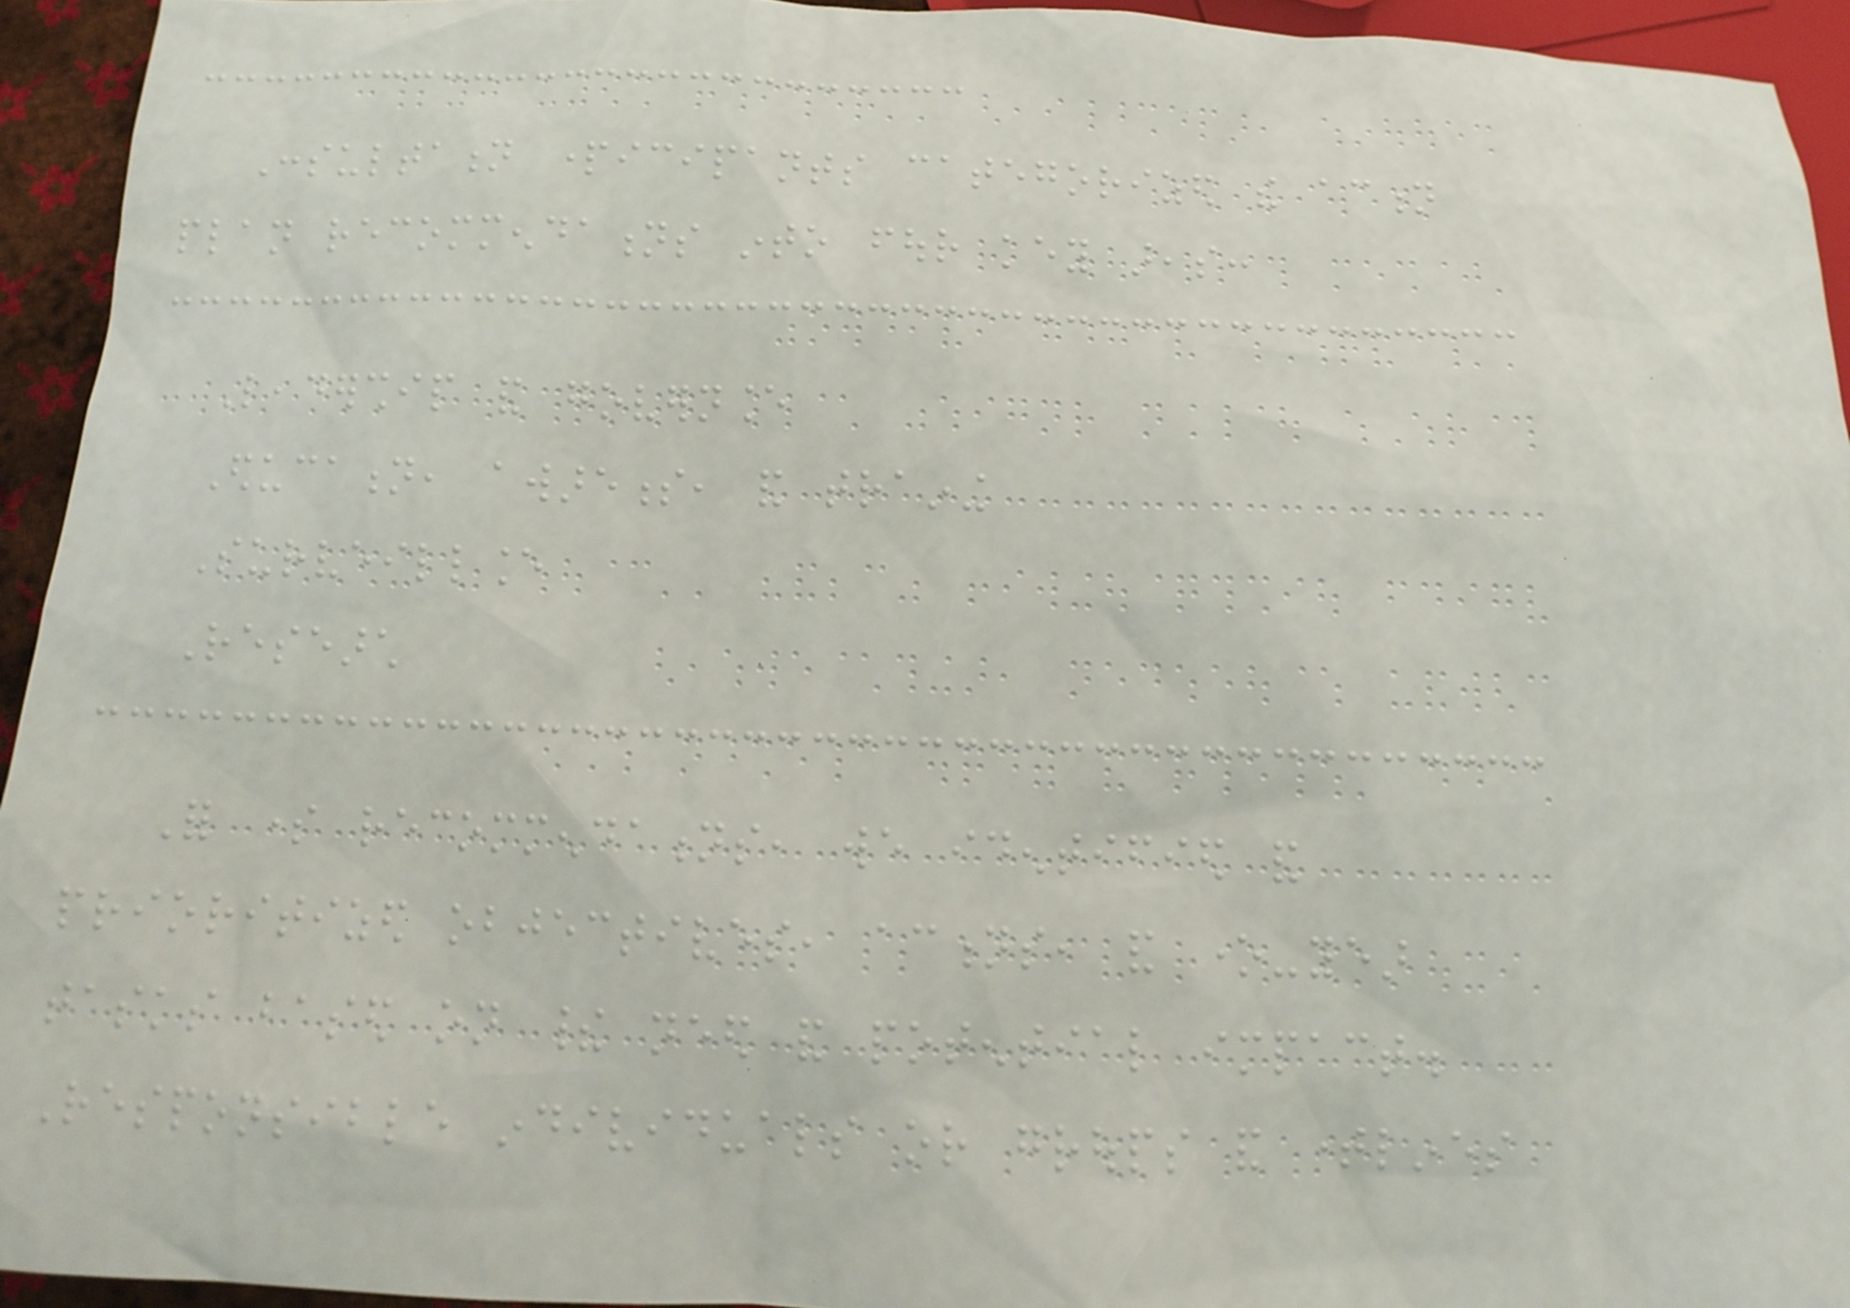Consultation participants categorized the action
plan recommendations into four key areas:
Leadership and governance
Education, awareness, and training
Surveillance
Research
For some recommendations, we identified and
prioritized objectives, actions, and one-year
tasks based on their need and potential impact.
Responsible individuals or groups and timelines
